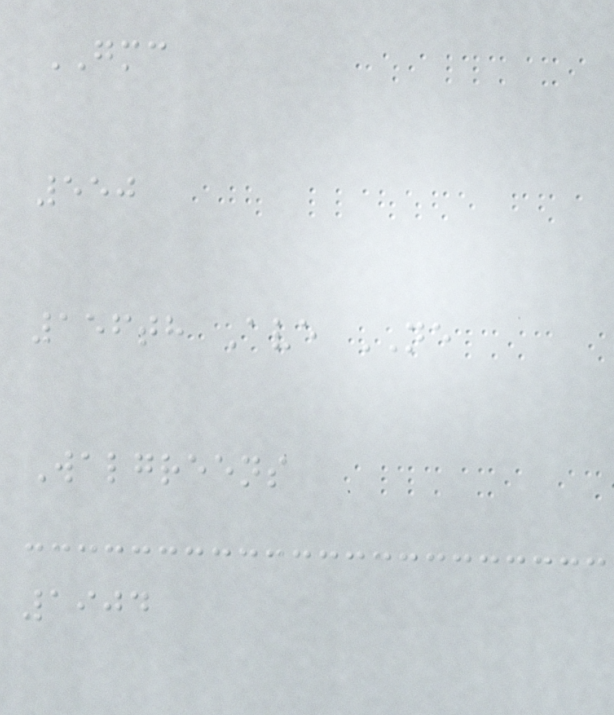GMC
550
156th Ave NE
Walgreens
1904
